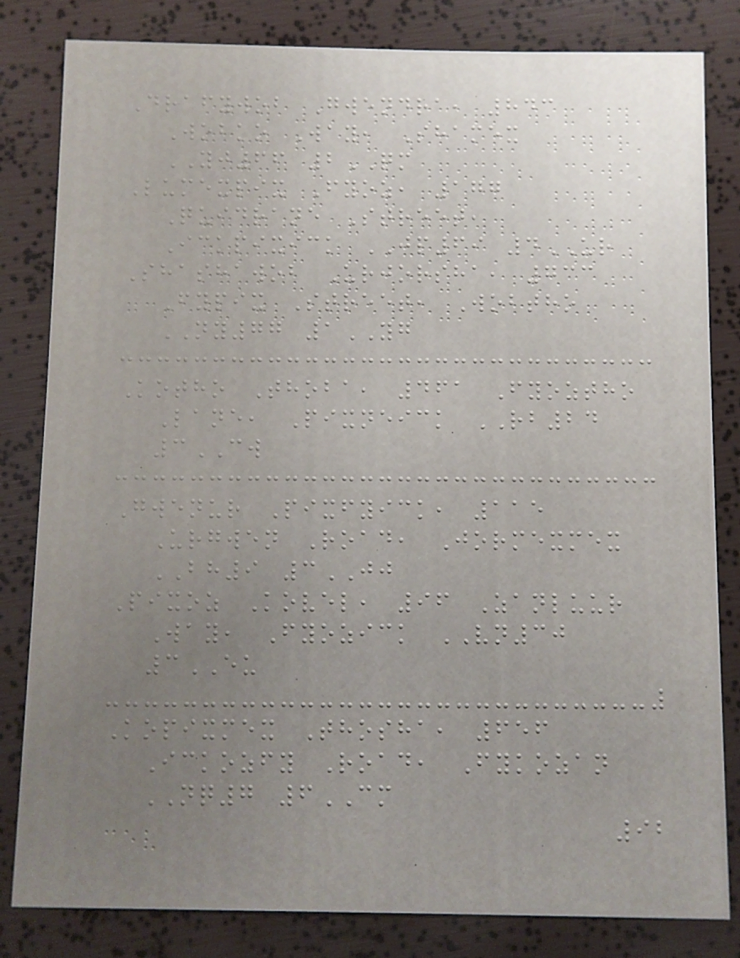Drafywob Gwendra, 843
Wobko Way, Shamex
YJ66 2QM
Lumexpix Fyoz, 177
Quidrane Street,
Ickpixick JP69 4UR
Shashawob Urjorsha, 733
Fypix Street, Wobtho
NY77 1YG
Kotho Thoba, 461 Fyoztho
Lane, Pixneick RB24
3CW
Gwenur Pixfyick, 115
Urgwen Road, Jormexmex
BH9 3JJ
Pixoz Kovel, 96 Zanluur
Way, Fyozick VN30
3EU
Kopixmex Thosha, 656
Ickozfy Road, Fykozan
NQ7 6CM
92
